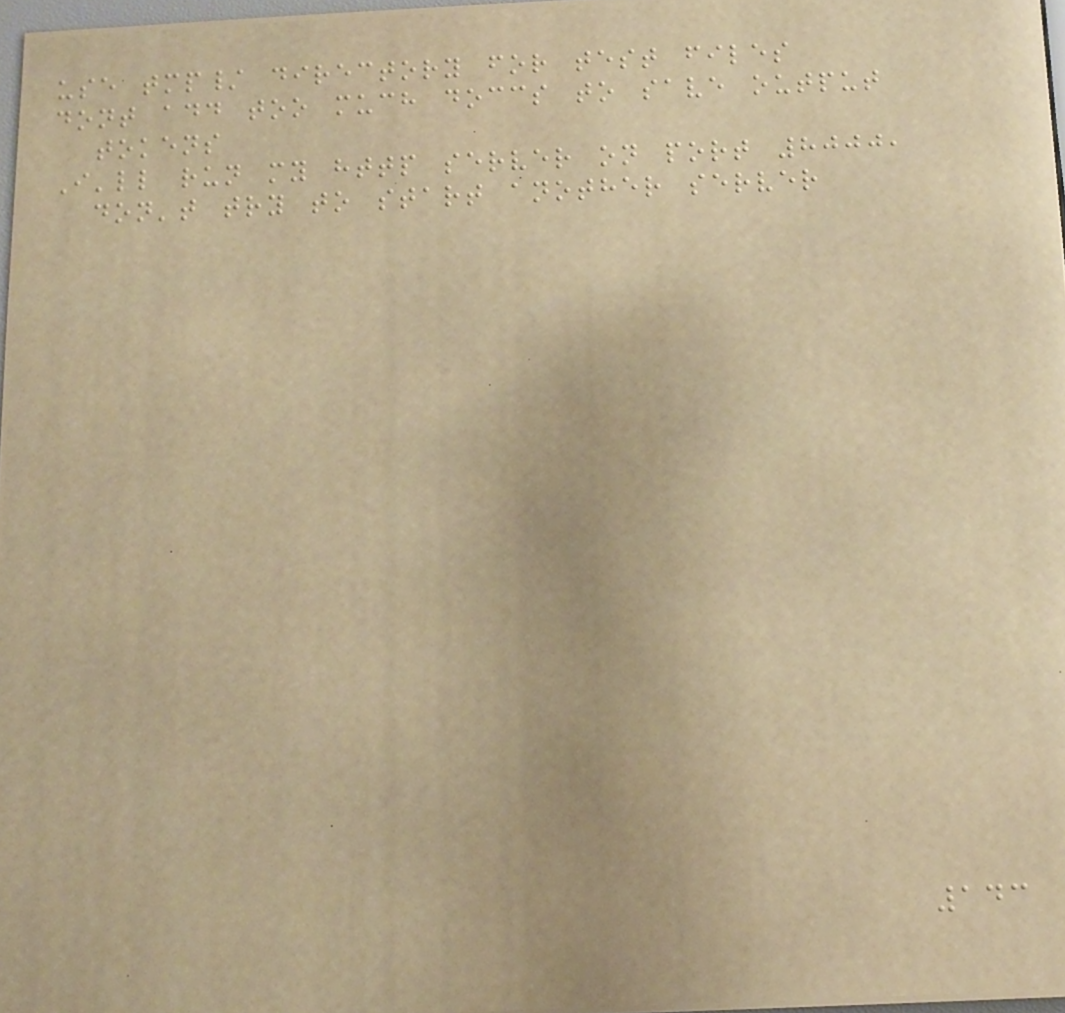use tmp/ directory for test files
dont add too much doccs to save output
tokens
I'll run my http server on port 8000,
don't try to start another server
143
